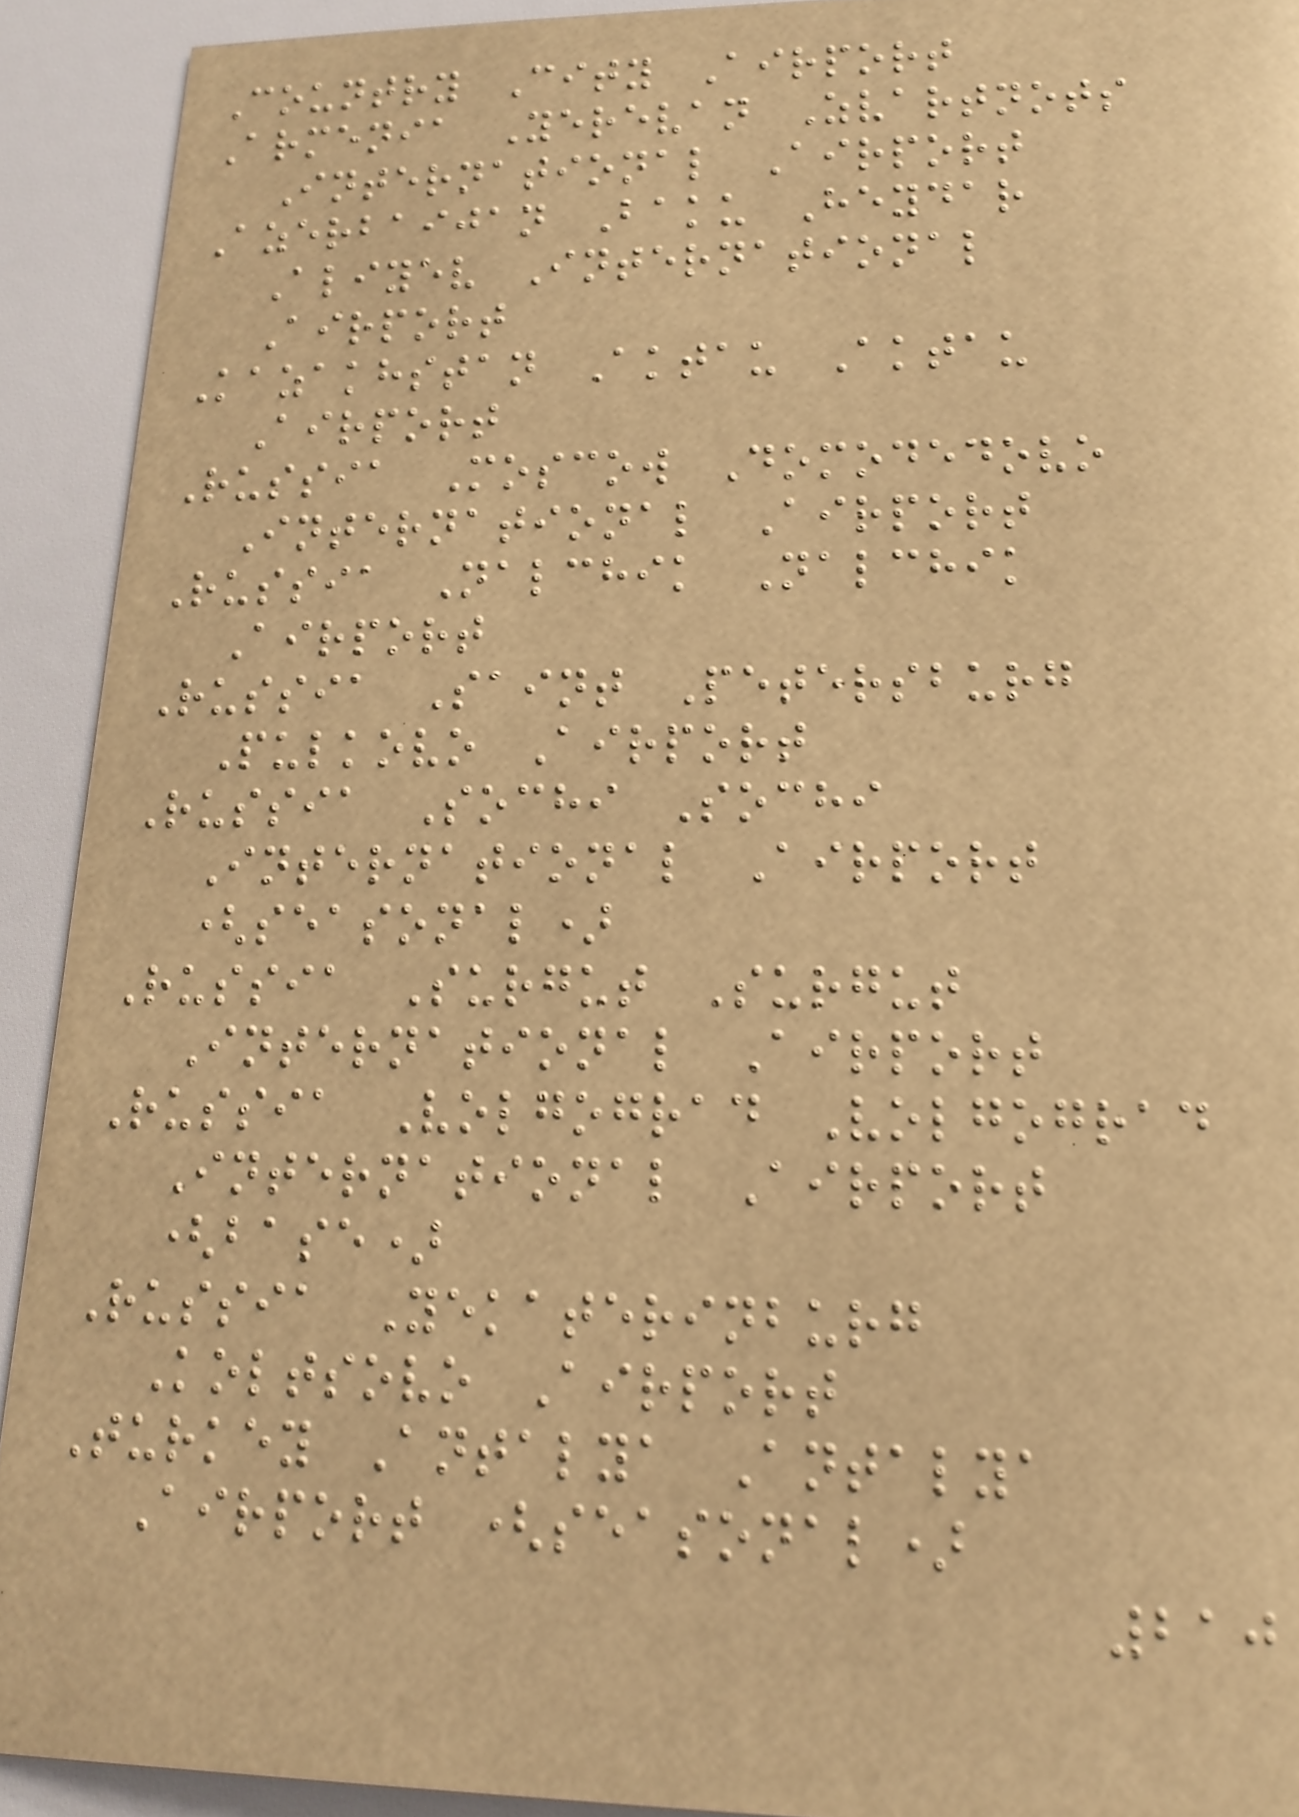Country City Airport
Armenia Yerevan Zvartnots
International Airport
Azerbaijan Baku Heydar
Aliyev International
Airport
Kazakhstan Aktau Aktau
Airport
Russia Moscow Domodedovo
International Airport
Russia Nalchik Nalchik
Airport
Russia Saint Petersburg
Pulkovo Airport
Russia Sochi Sochi
International Airport
(seasonal)
Russia Surgut Surgut
International Airport
Russia Volgograd Volgograd
International Airport
(base)
Russia Yekaterinburg
Koltsovo Airport
Turkey Antalya Antalya
Airport (seasonal)
210
